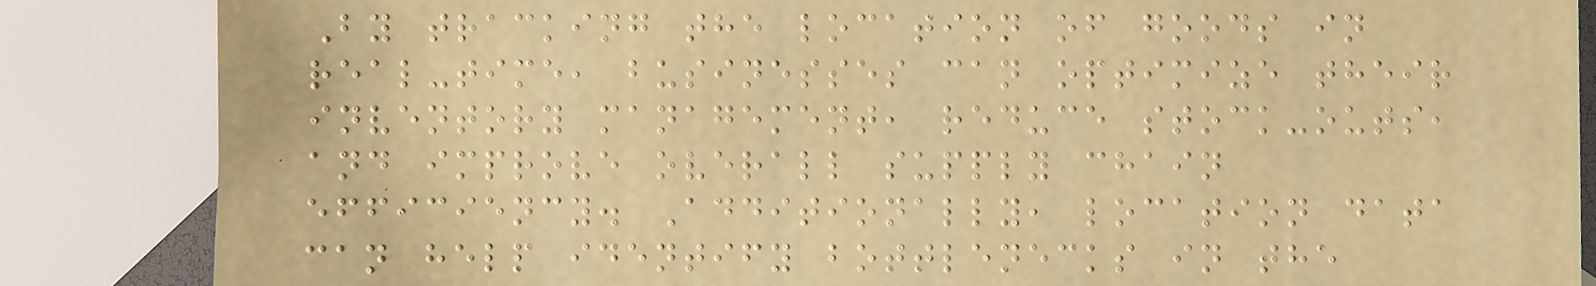By tracking the location of goods in
real-time, businesses can optimize their
inventory management, reduce stock-outs,
and improve overall supply chain
efficiency. Additionally, location data
can help identify bottlenecks in the
